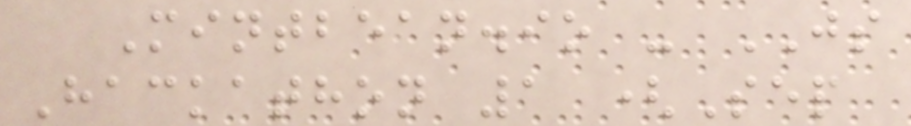Mintbean.io - JS
Hackathon 1 (Sep
